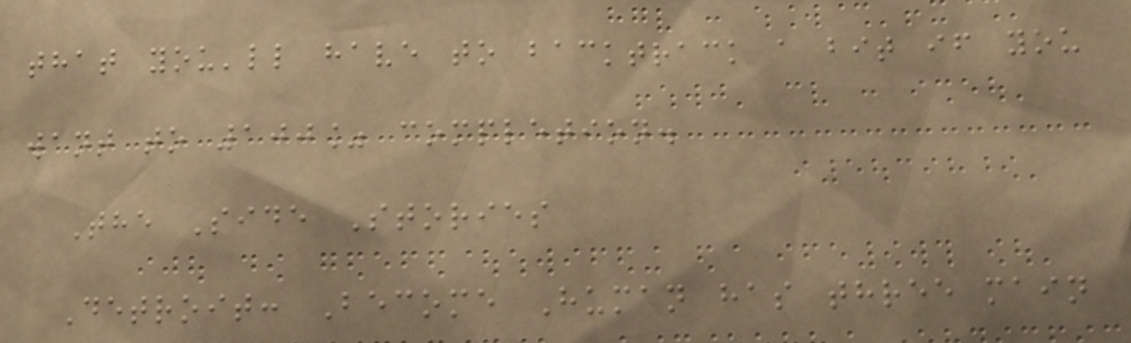that you'll have to backtrack a bit if you
want to 100% completion.
The Side Stories
Detroit: Become Human has three main
